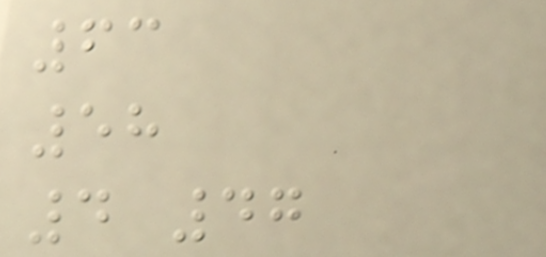63
58
4 47
